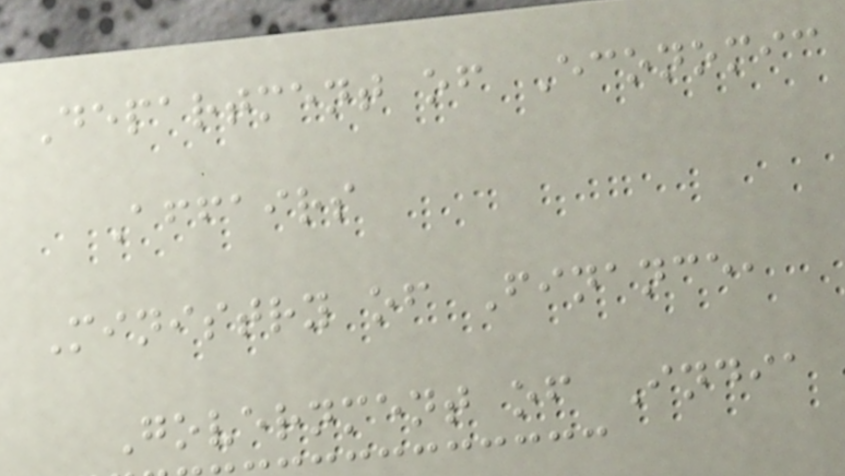Department of Economic
Affairs
Ministry of Finance,
Government of India
